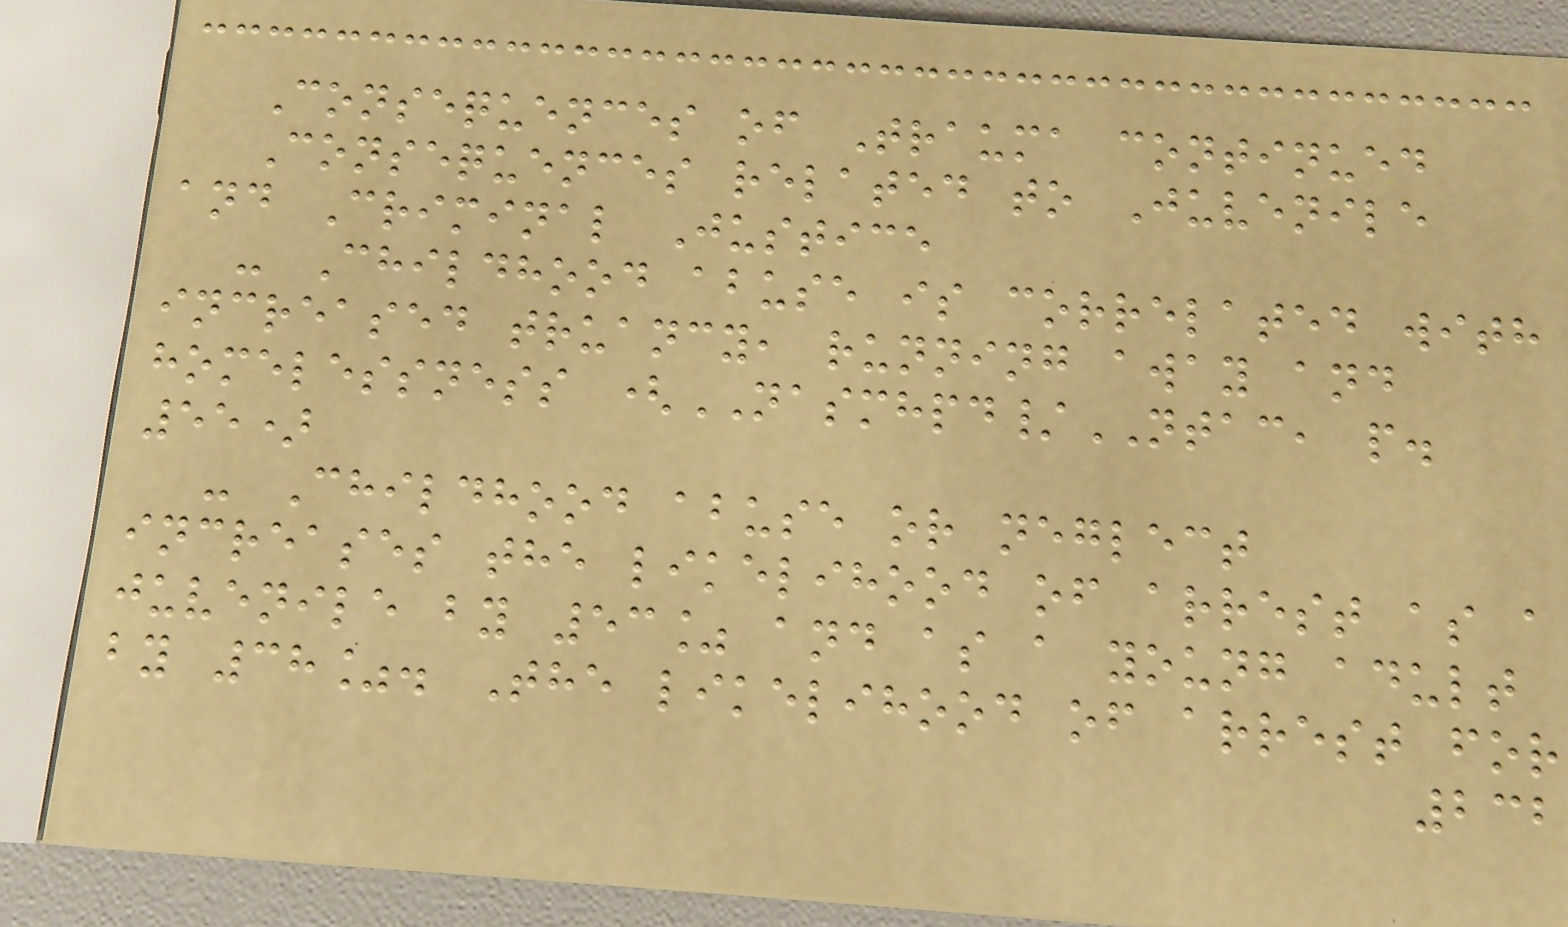Consequences of Trauma continued
Consequences related to Juvenile
and Criminal Justice
- Childhood abuse is correlated with
increased truancy, running away and
homelessness (NASMHPD/NTAC, p.
55)
- Childhood abuse or neglect
increases the likelihood of arrest as a
juvenile by 53% and as a young adult
by 38%. The likelihood of arrest for
232
